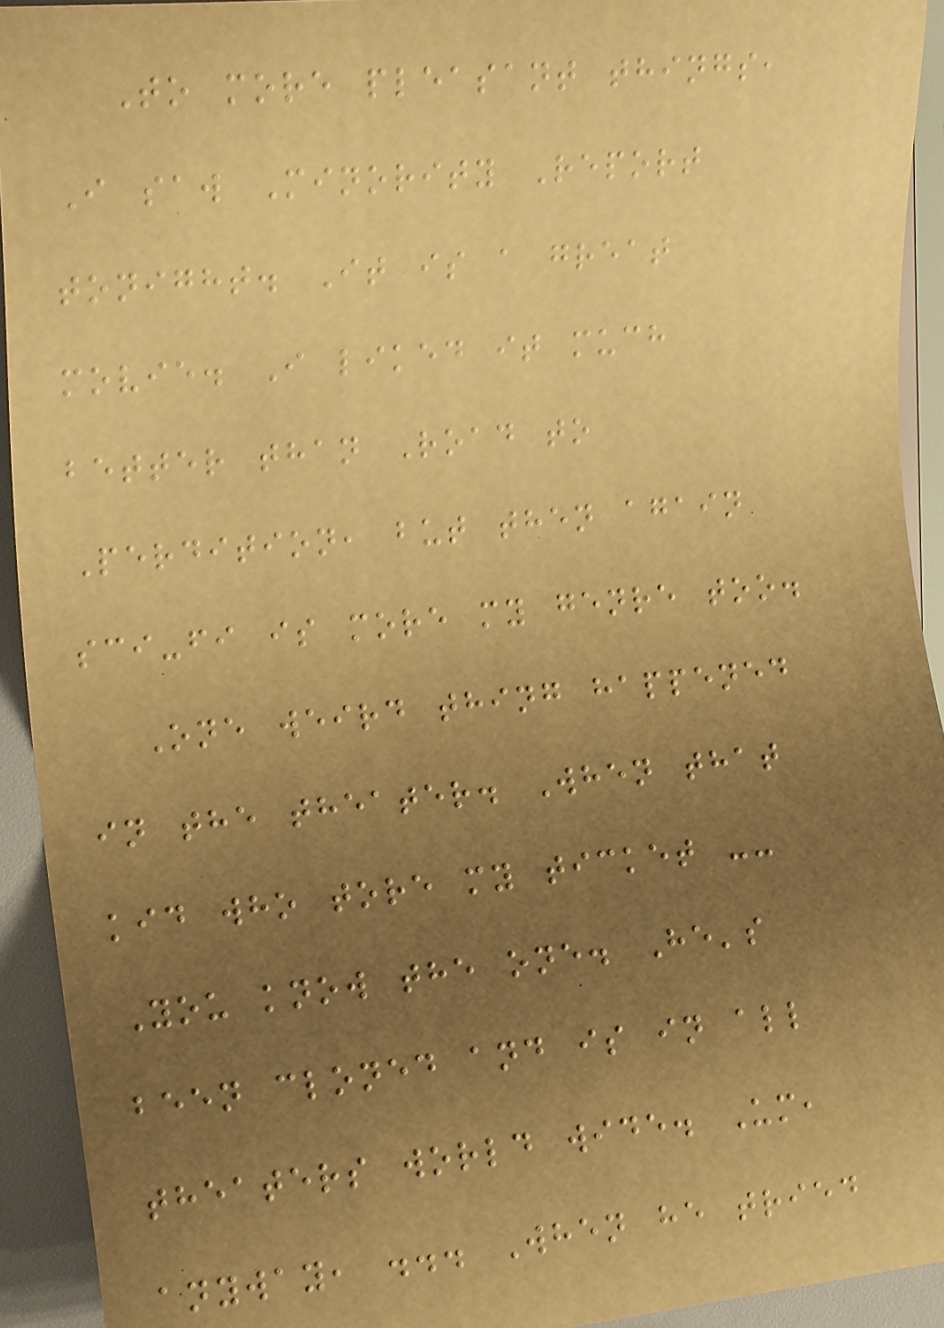To more pleasant things,
I saw Minority Report
tonight. It is a great
movie. I liked it much
better than Road to
Perdition, but then again
sci-fi is more my genre too.
One weird thing happened
in the theater. When that
kid who tore my ticket --
You know the one. He's
been cloned and is in all
theaters world wide. Um,
anyway, ... When he tried
